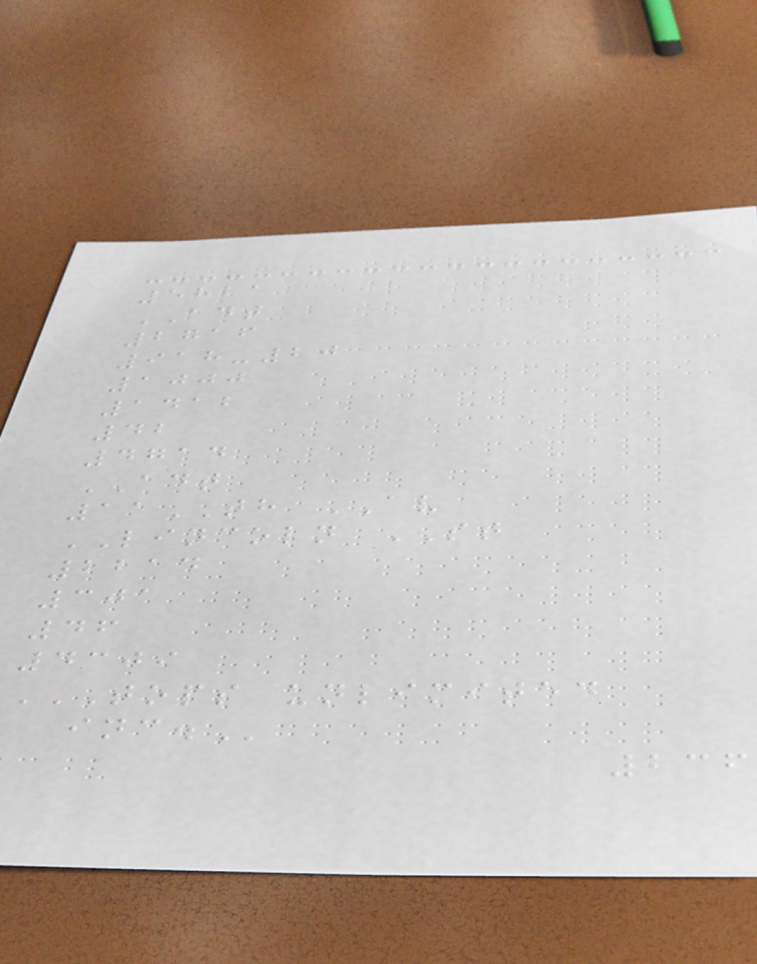5821
ADT
2716
918-20
1000
1412
42
4714
ADT
11TH AV
LINCOLN ST
2214
301
46
4309
TOPS UNLIMITED
INC.
236
